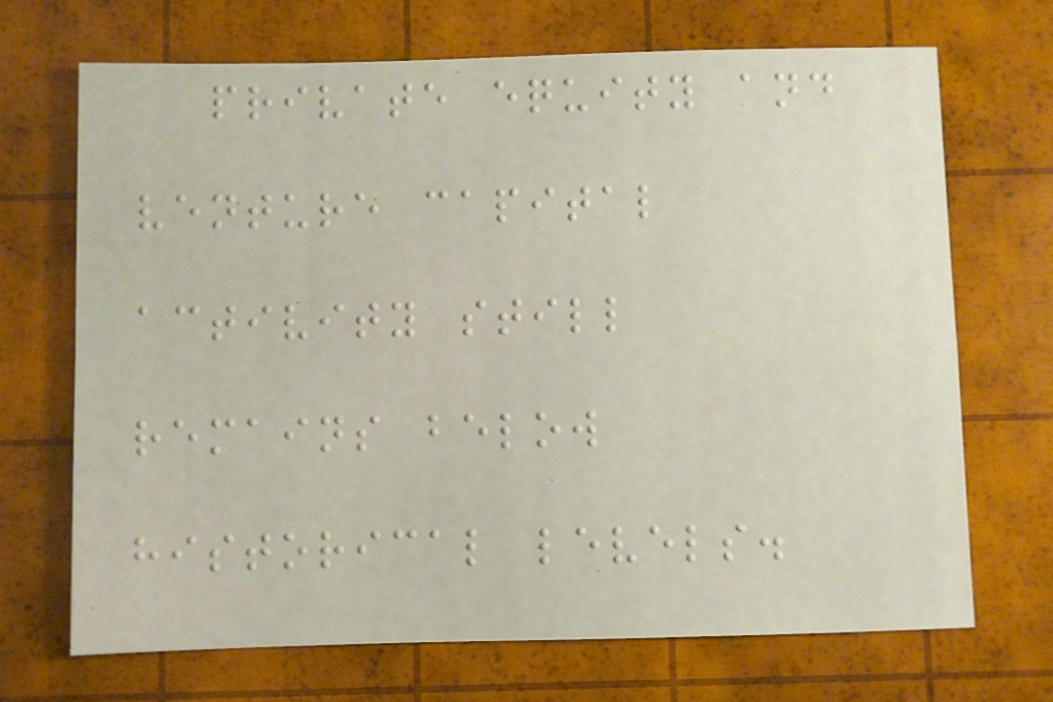private equity and
venture capital
activity still
remains below
historical levels.
